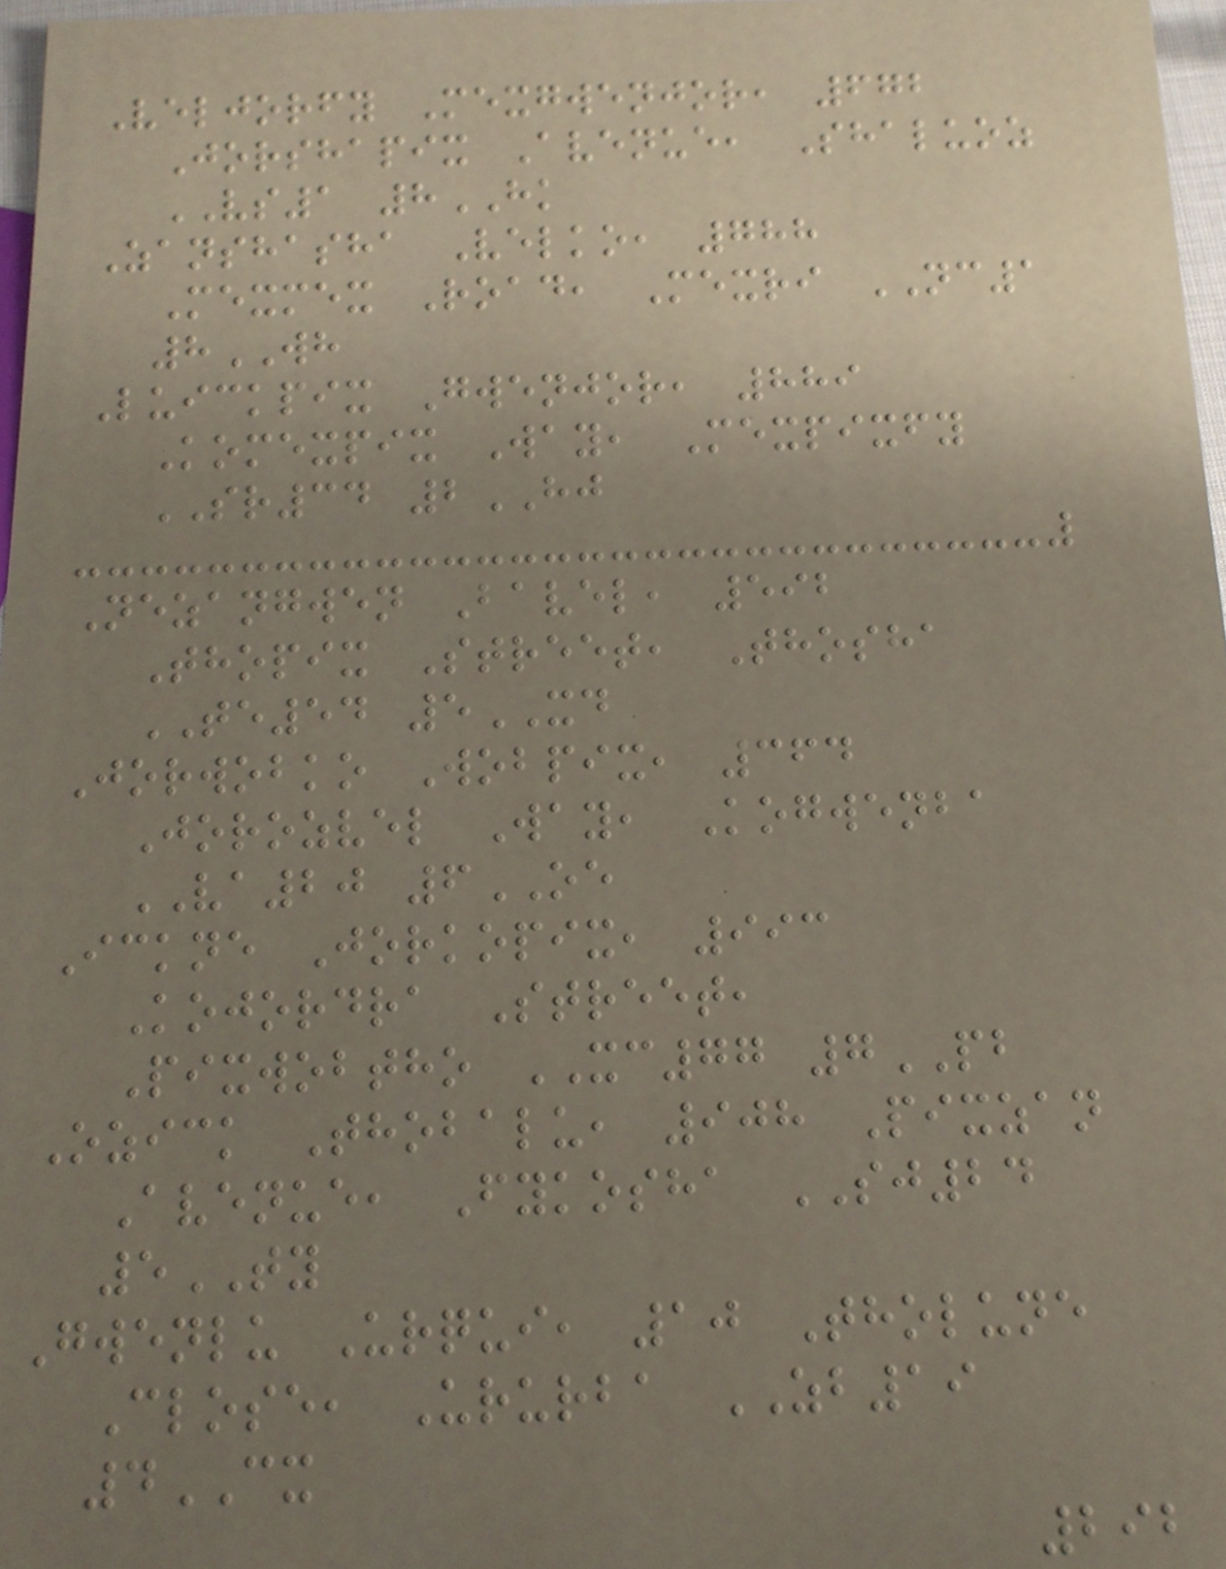Veljorfy Mexgwenjor, 672
Jorshapix Avenue, Shaluoz
VS1 8HK
Zanshasha Velko, 788
Mexmex Road, Mexri NC1
8WH
Luickpix Gwenjor, 889
Komexpix Way, Mexpixfy
SR34 2HJ
Nezangwen Bavel, 592
Thopix Street, Thosha
TE54 5XD
Jorwobko Wobpix, 364
Jorozvel Way, Kogwenba
VA20 6OE
Ickne Jorkopix, 993
Kojordra Street,
Pixwobtho XC77 7PB
Ozick Thobalu, 908 Pixzan
Avenue, Fykosha SJ24
5TY
Gwenlu Urqui, 10 Tholune
Close, Ururba ZB19
4CX
292
